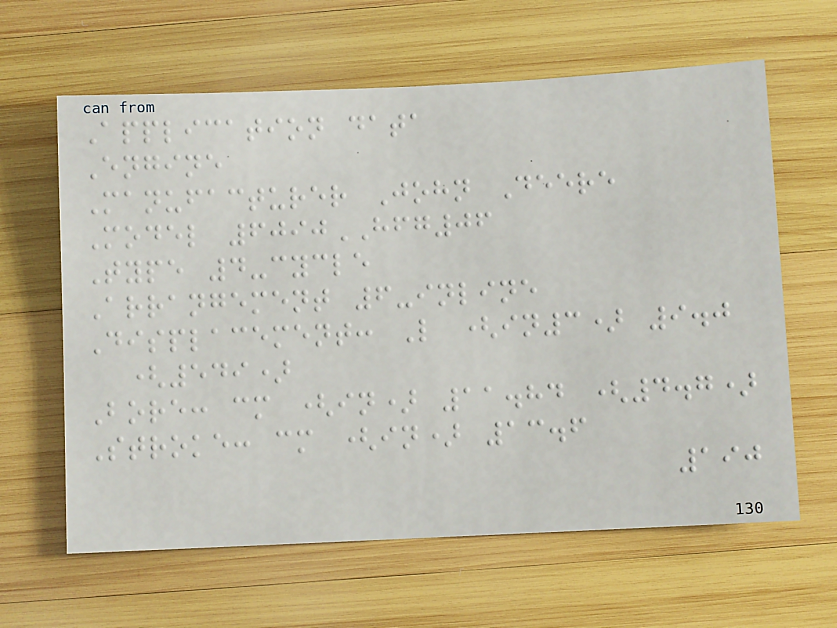Application data
Engine
Manufacturer John Deere
Model 6090HFG06
Type 4-cycle
Arrangement 6-inline
Displacement: L (in3) 9.0
(549)
Bore: cm (in) 11.84 (4.7)
Stroke: cm (in) 13.6
190
